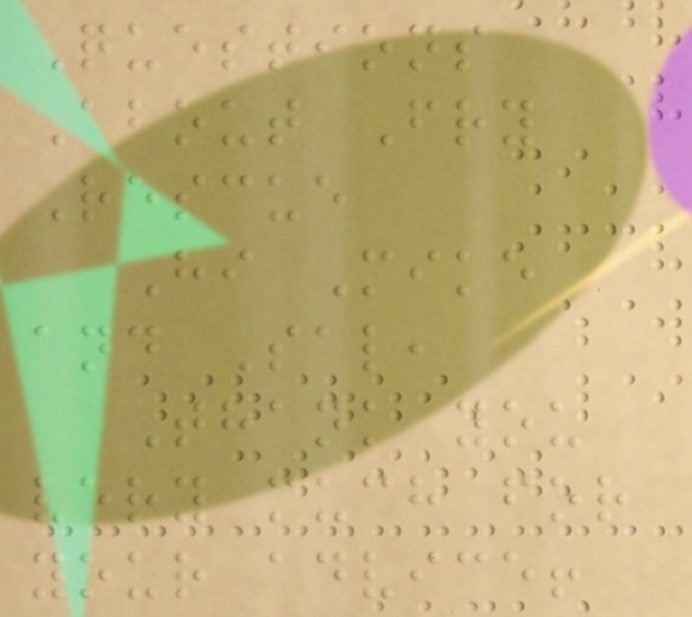Questions
About Fry
Rescue
Hi Mike
and Sal,
Thank you
very much for
your advice!
